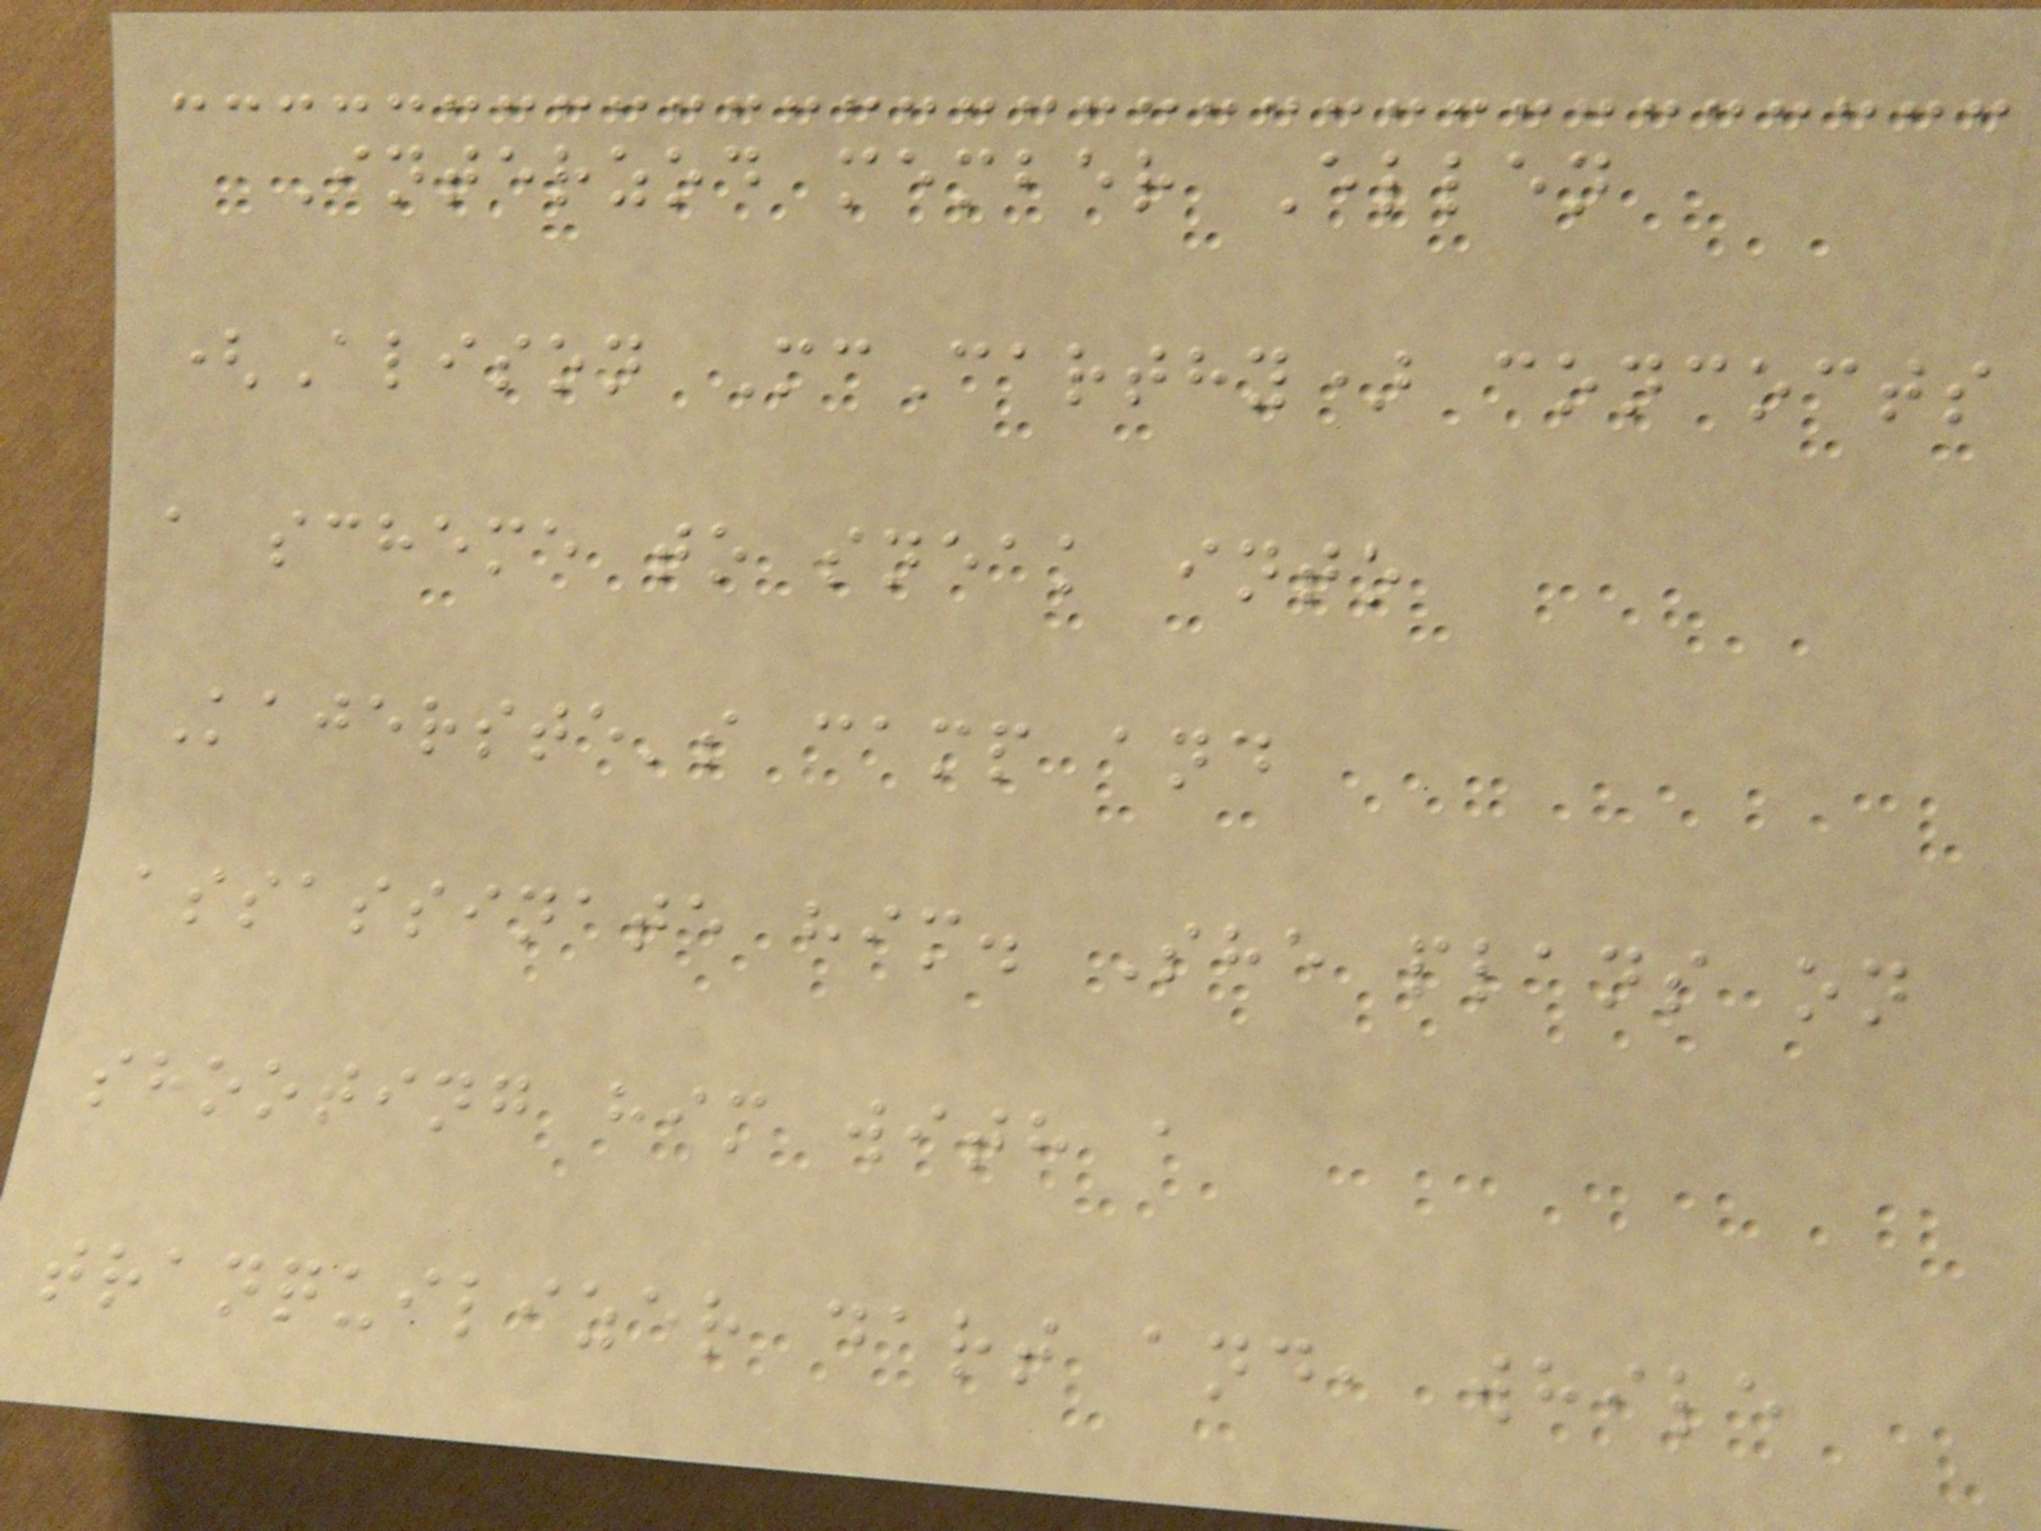Interzod member Ellen
(Alison McCarthy) concocts
a scheme to sneak into
Kajerste's camp and
assassinate him. She plans on
shooting him with a
tranquilizer dart and, while
